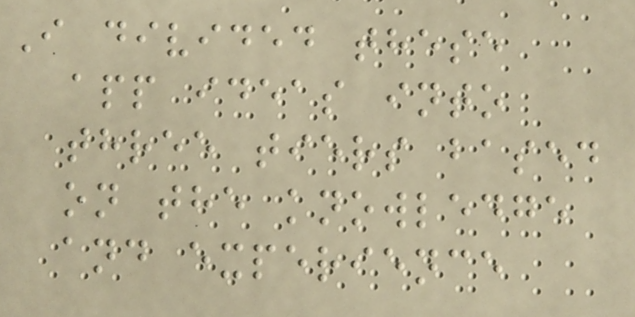I divided these
app ideas into
three tiers based
on the knowledge
and experience
